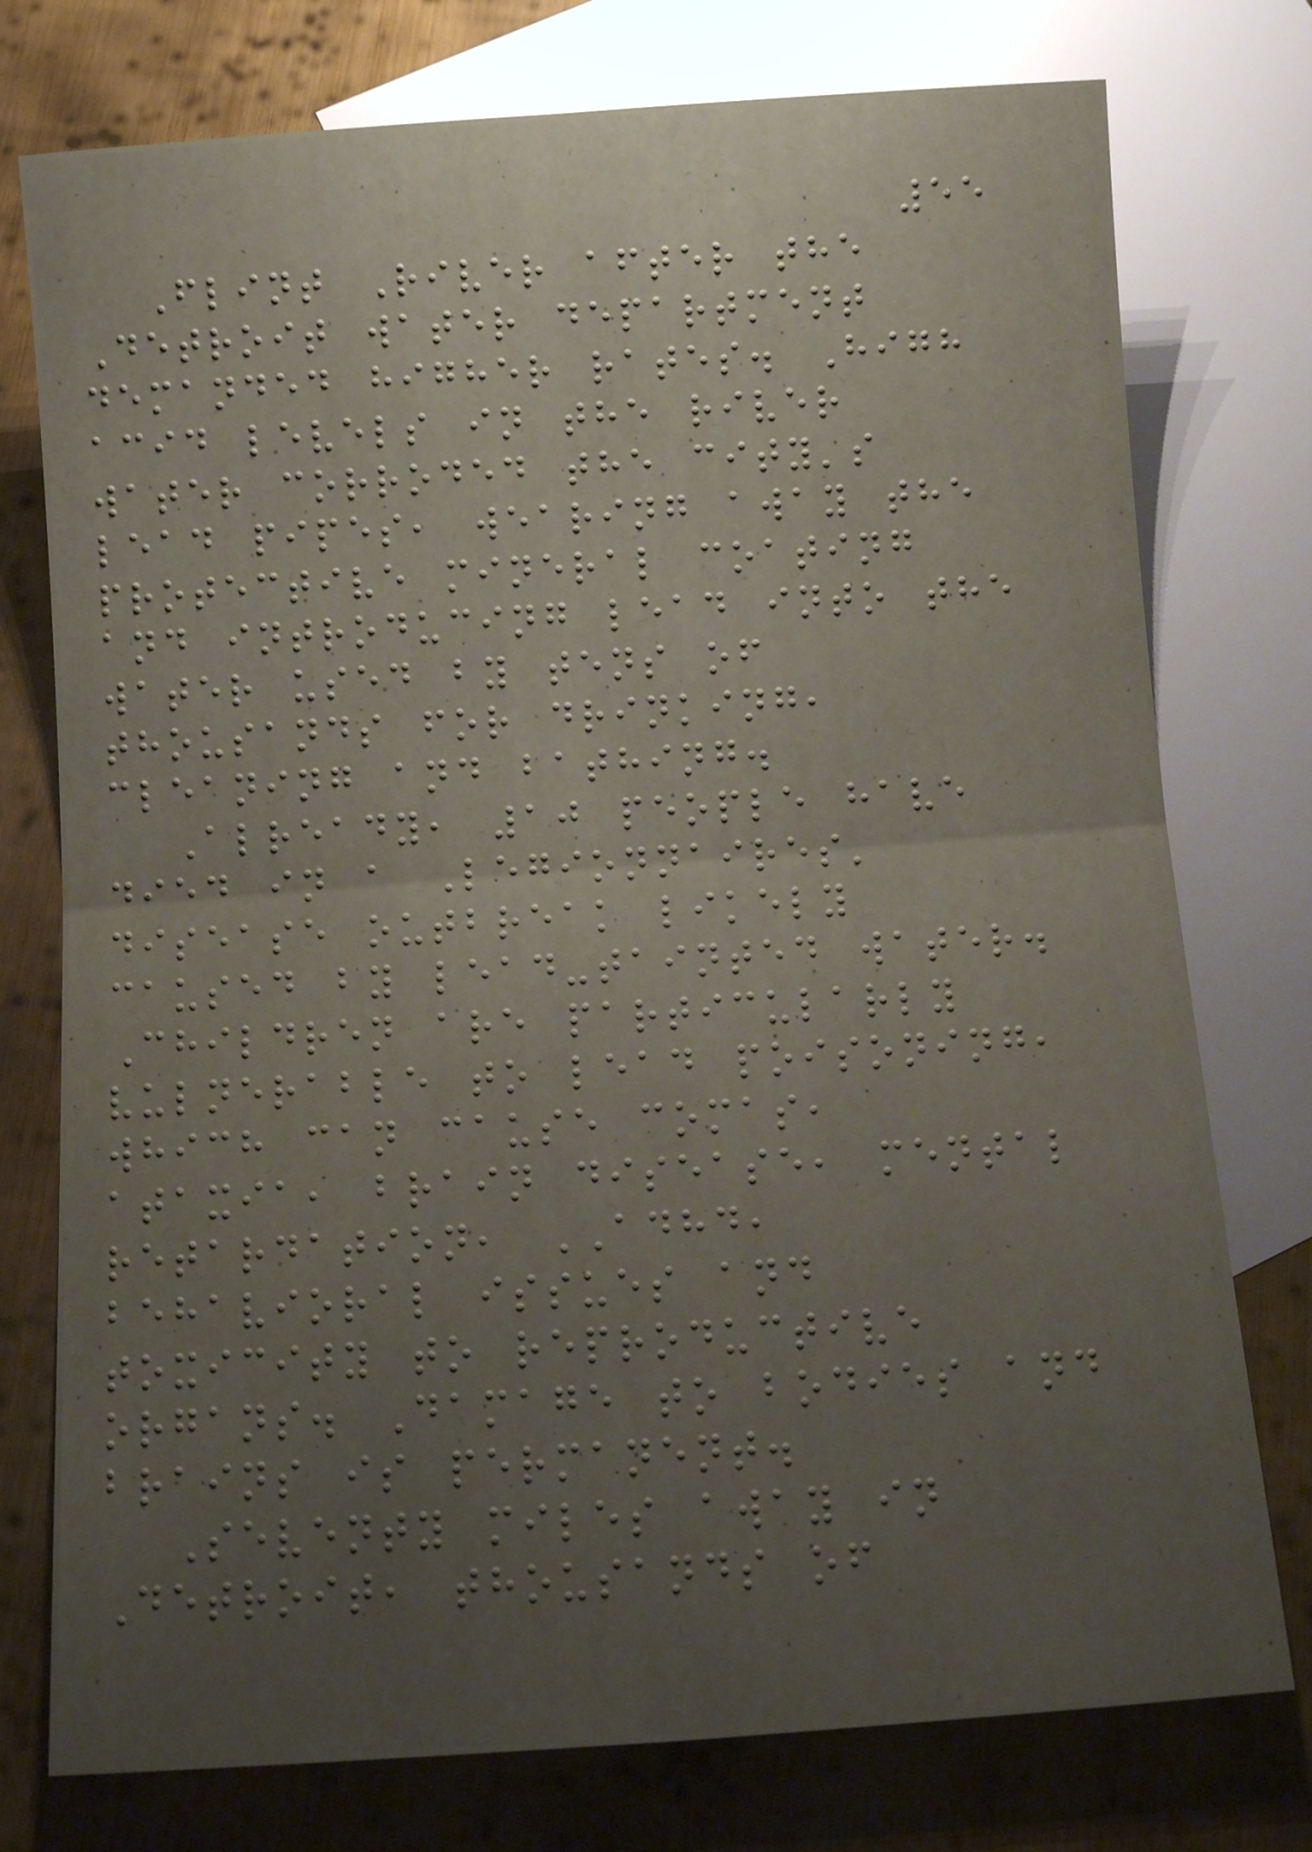55
Flint River after the
Detroit water department
demanded higher rates. High
acid levels in the river
water corroded the city's
lead pipes, wearing away the
protective mineral coating
and introducing lead into the
water used by tens of
thousands for drinking,
cleaning and bathing.
Already, 10 people have
died in a Legionnaires'
disease outbreak likely
caused by lead-tainted water.
Children are particularly
vulnerable to lead poisoning,
which can cause comas,
ataxia, brain disease, mental
retardation, ADHD,
behavioral issues and
toxicity to reproductive
organs. Damage to bodies and
brains is permanent.
Seventy miles away in
Detroit, thousands of
